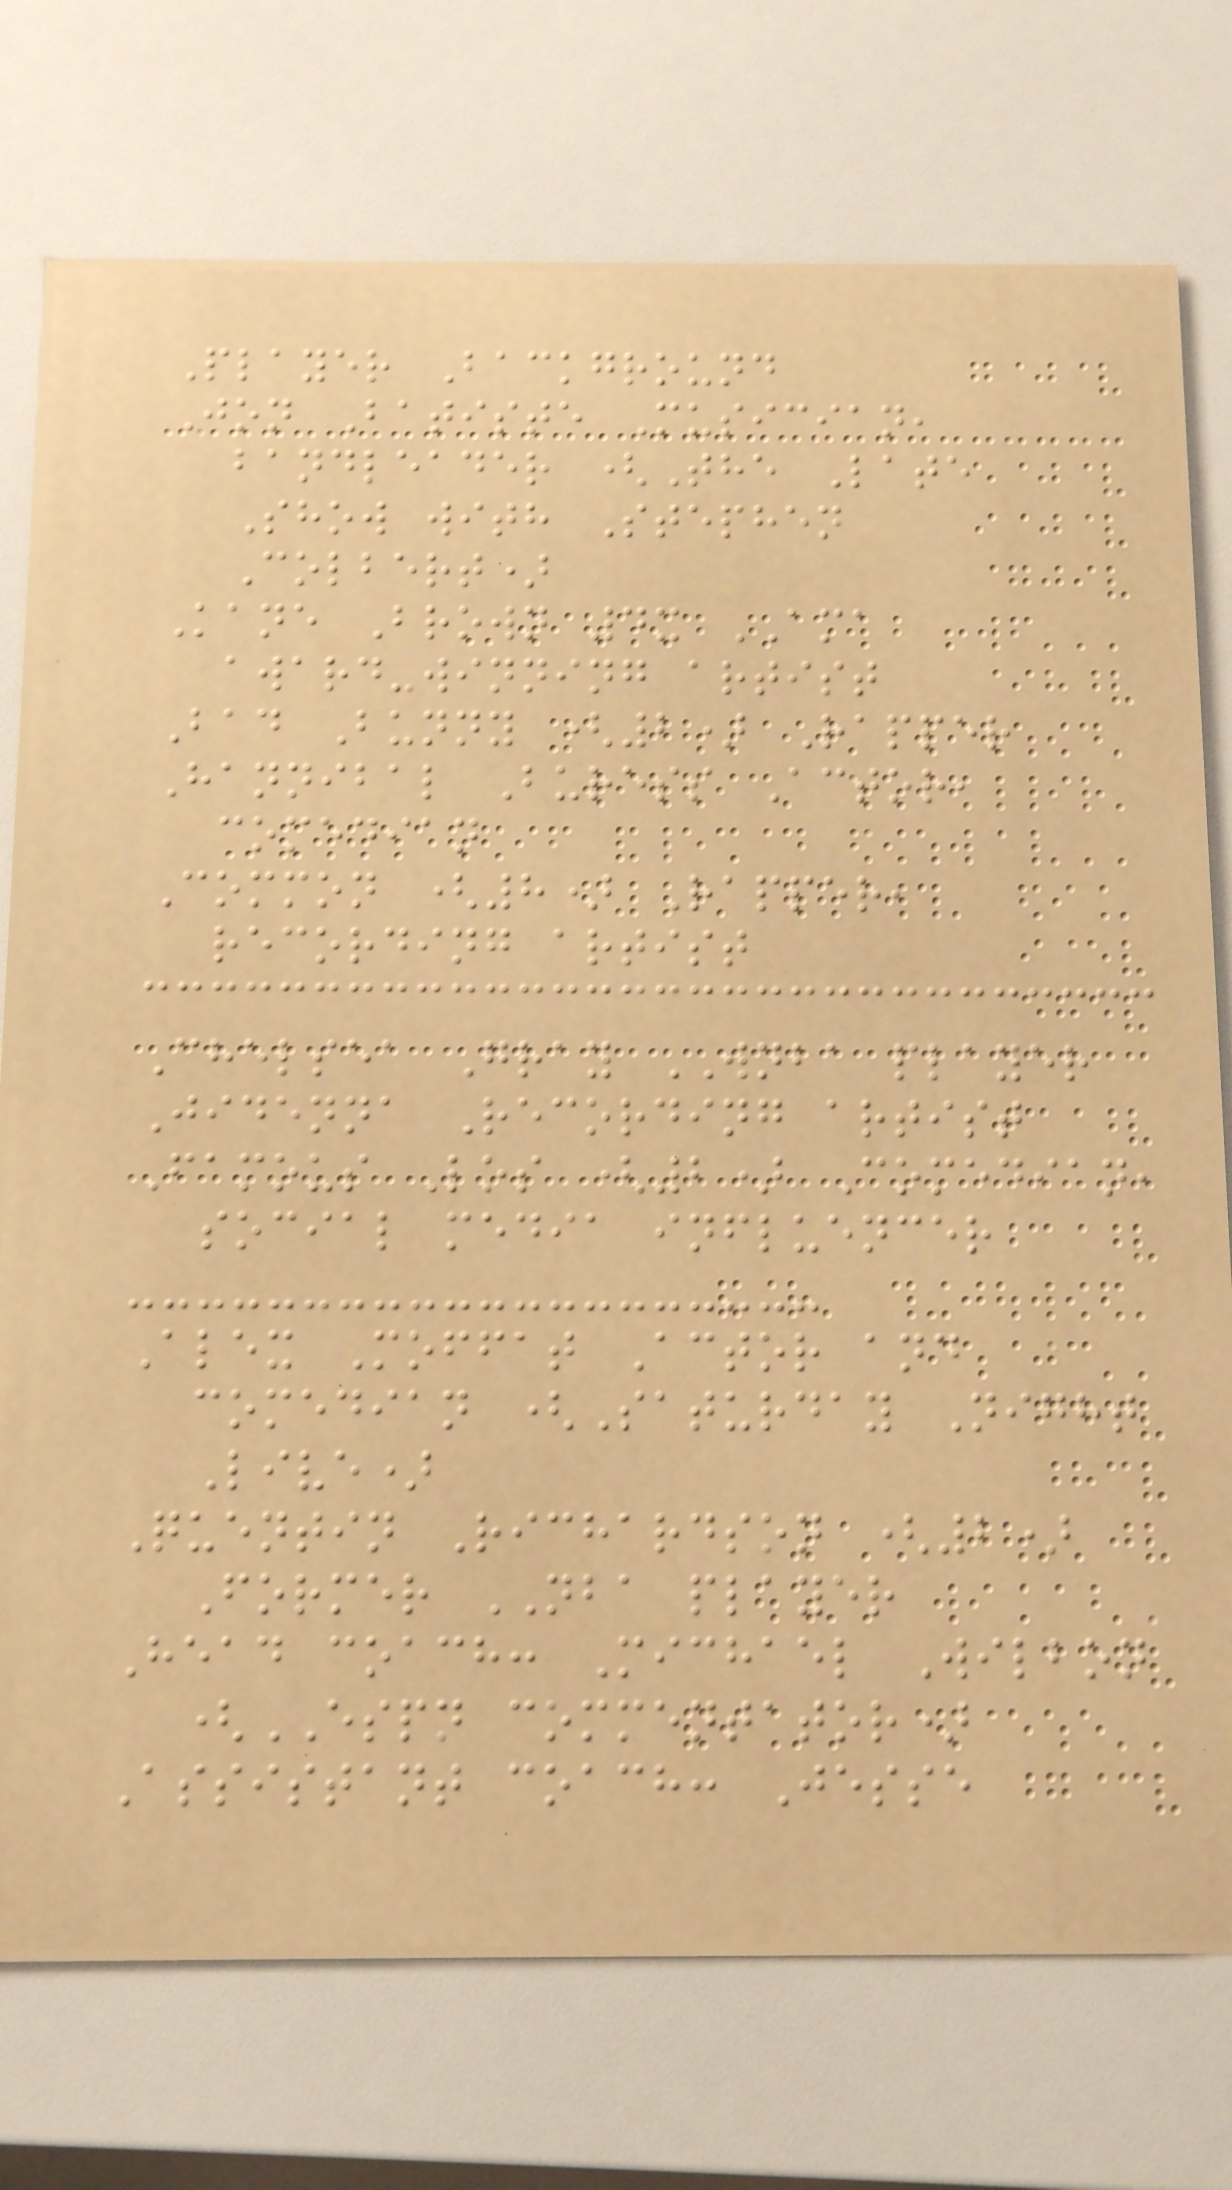Player Background
Jon Batiste Musician,
bandleader (The Late
Show with Stephen
Colbert)
Kane Brown 4x AMA
award-winning artist
Bad Bunny (2) Rapper
Hannibal Buress Actor,
comedian
Common (8) Rapper,
recording artist
Chelsea Gray WNBA player
Jidenna Recording artist
Famous Los (2) Comedian,
social media influencer
Alex Moffat Actor and
comedian (Saturday Night
Live)
Quentin Richardson (2)
Former NBA player
Head coach: Michael Wilbon
(ESPN commentator)
Assistant coach: Jesse
